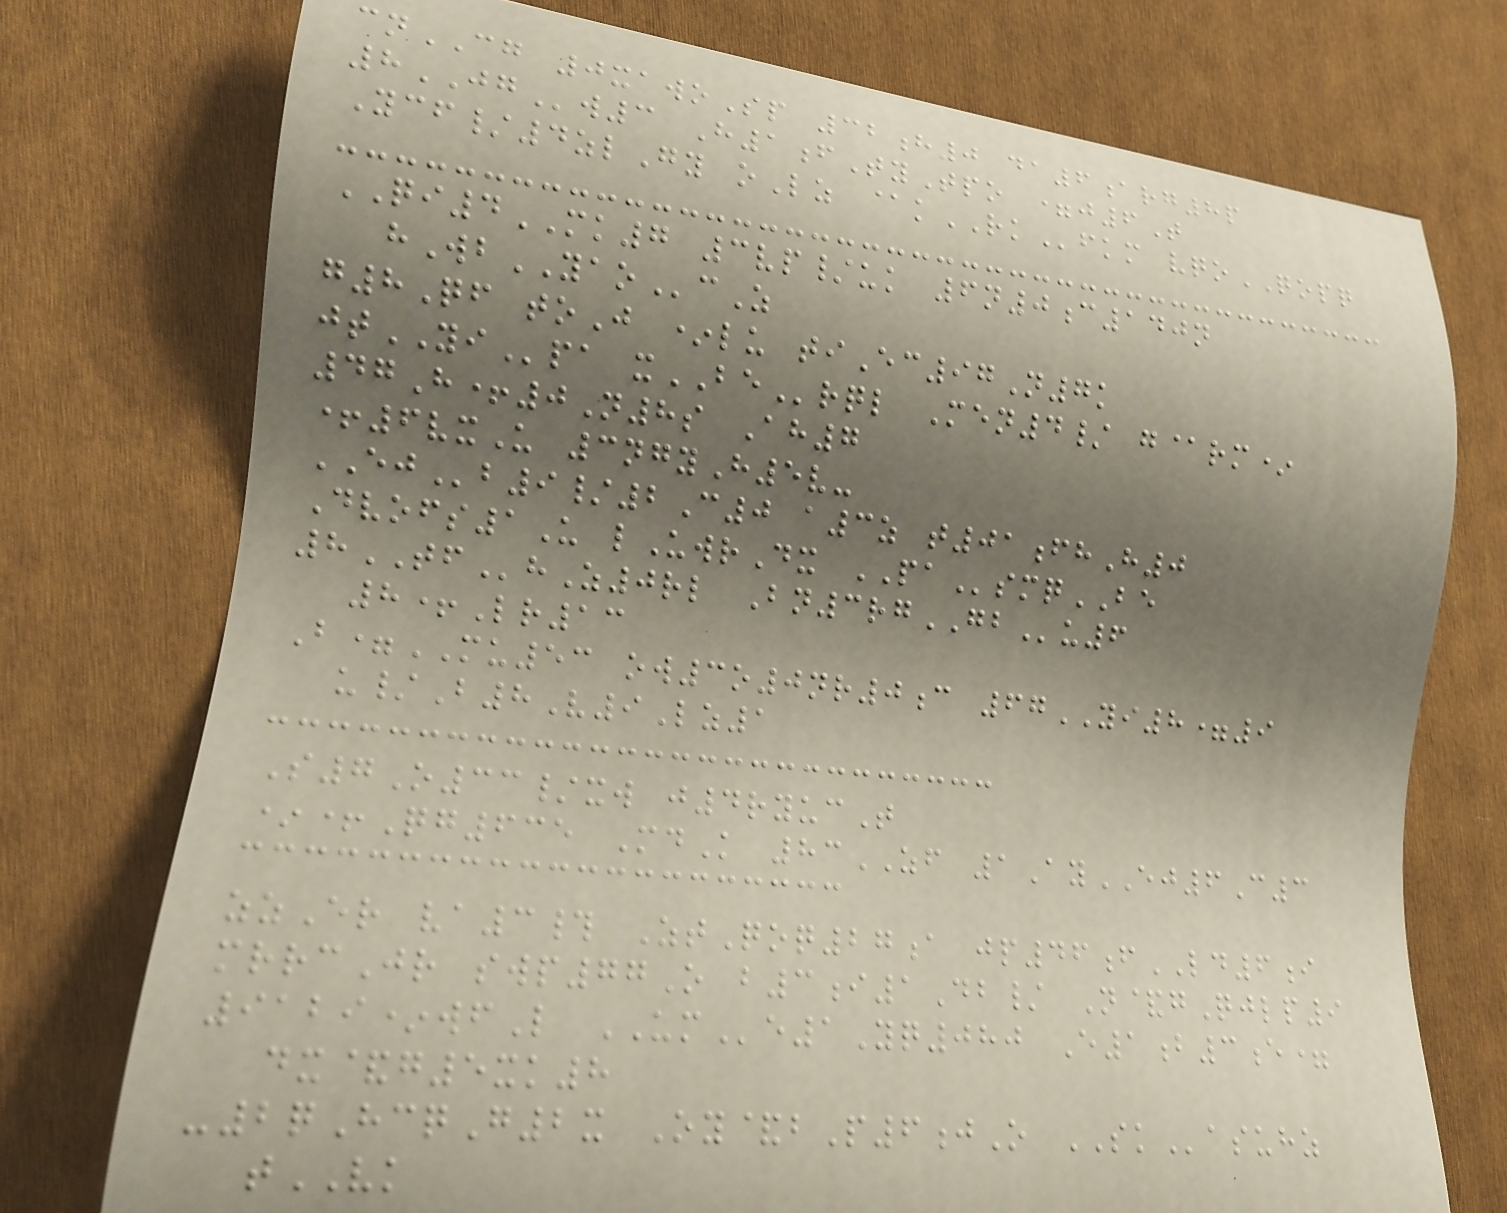cnCG 0xawoSp 32h0 da6arg8p
8JGw3 H1fTyTpo =j6T
Ycf/4zlGy oLz @kRKfkm vqoQOPQ
QI4MK7 3vp/uk 6n0c140n
hWbYAOcZ
g8Qf toJ *lu tiEc97N7k
jtYIpa xBErql Men4/ g@rm*
47H+0N8s Ah7
+6vxU 3ngyH5v-
EJb9/2C0 a3z t01fhH0
Dvofs1U lUwrDx PAsmqBE
8TFhZ0rl Bn3rgGBu6
8+Lr13
B=MU53 ow3o0nr0c 67YI8=9
u/B8V9Lz1
S7O33/xw j4ryucT
*+Qg635 MdK 83ZF 1AyEJ6C3
zzEr va3# ZtQoq27a jp46fLD6i
mrrcJr swp77O b3i1Db/ N&gQjlp9
9129*wfL UMe1Yq080 E1b3e=
dx&g5xk8
-2qHcqG2x Oy&bP6jO SKasuhz
tVK
